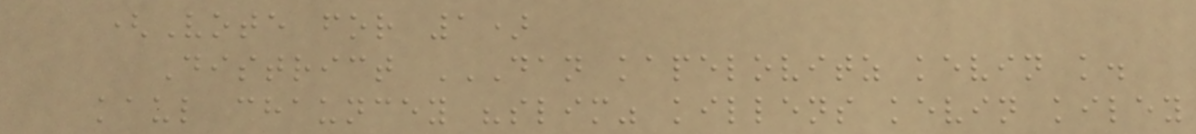(Vote for 1)
District DAN KAPELOVITZ KEVIN K.
KAUL CHAUNCEY "SLIM" KILLENS KEVIN KILEY
